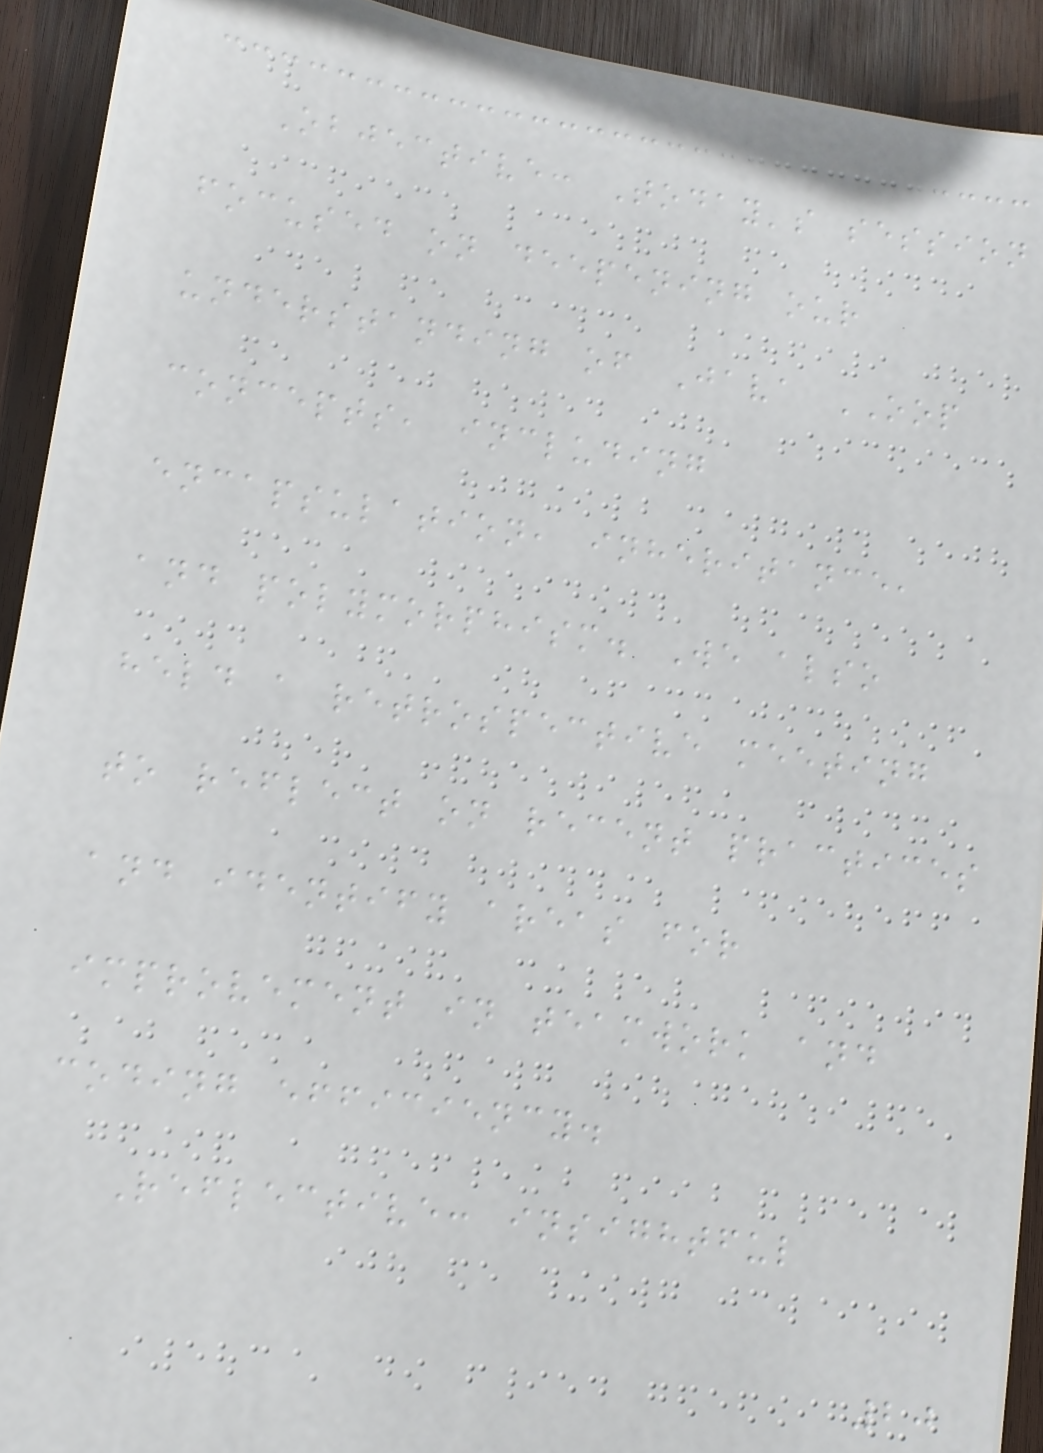Objective: Today's session
focused on deepening our
understanding of Java OOP
concepts, including
encapsulation, inheritance,
and polymorphism. We also
held a retrospective meeting
to reflect on recent practices
and identify areas for
improvement in teamwork and
coding efficiency.
Reflective: insightful
20
